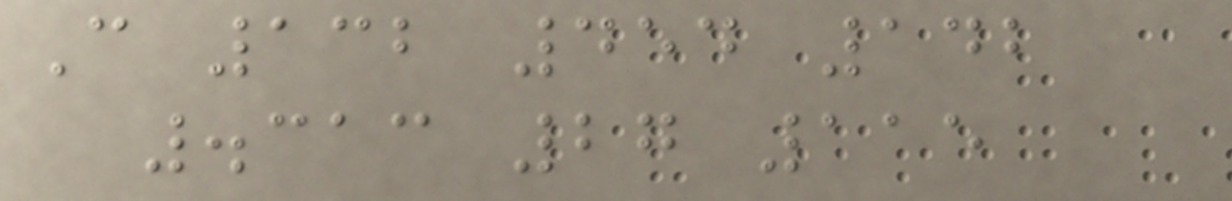C 132 454 142
.313 27 115
